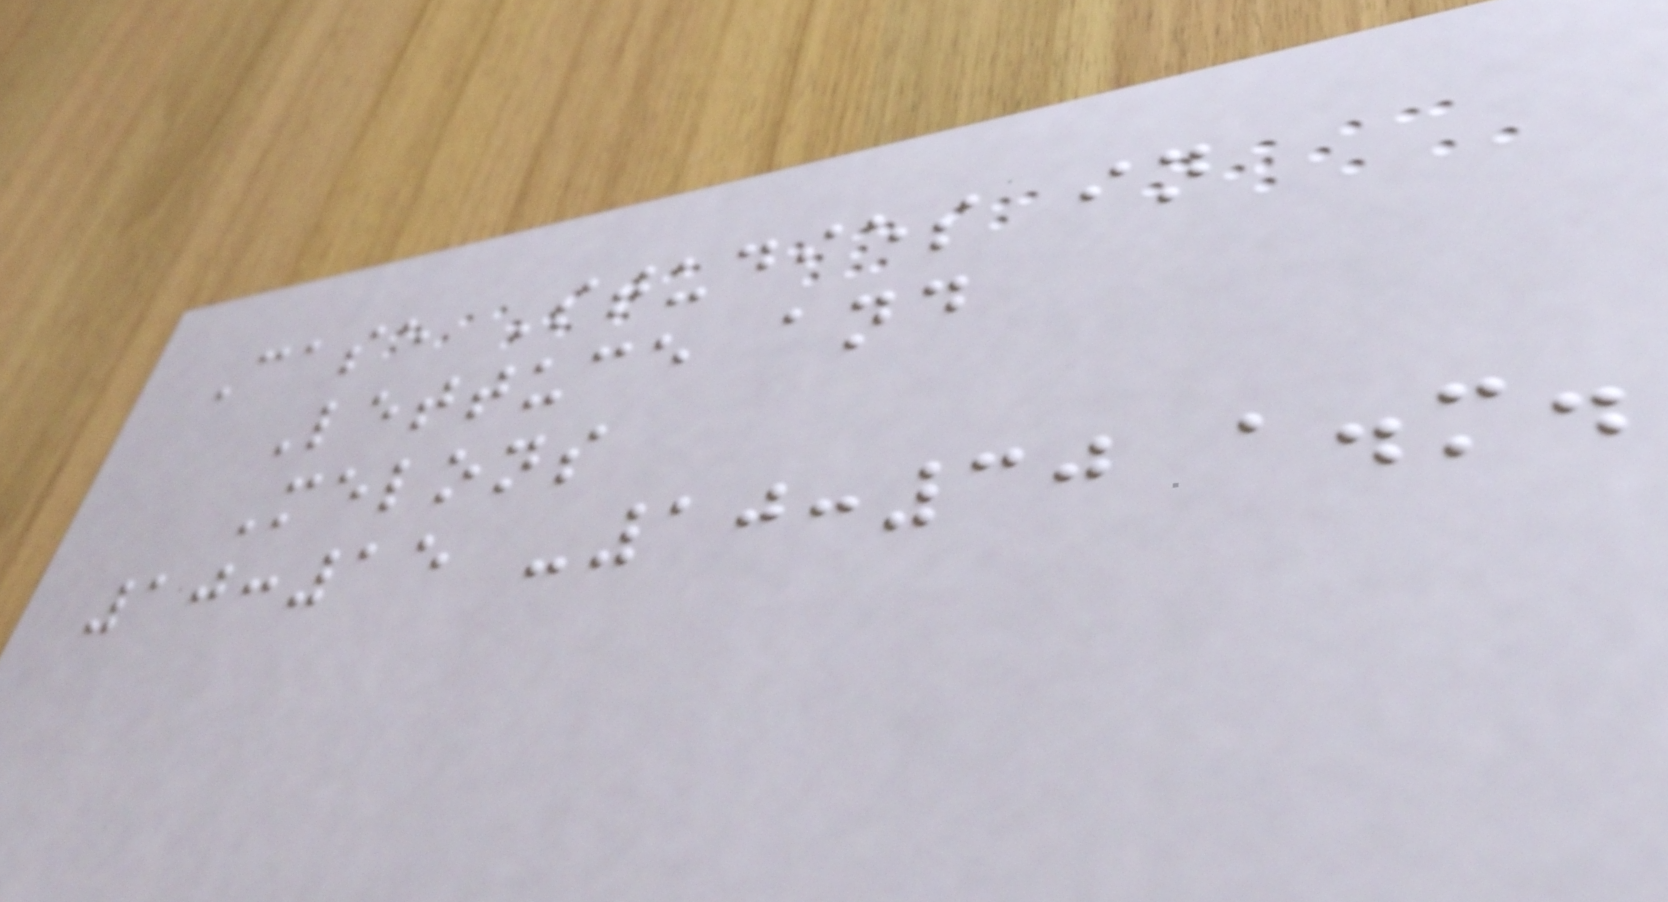Case Studies in
Lettuce and
Melons
10:15 -10:30 a.m.
